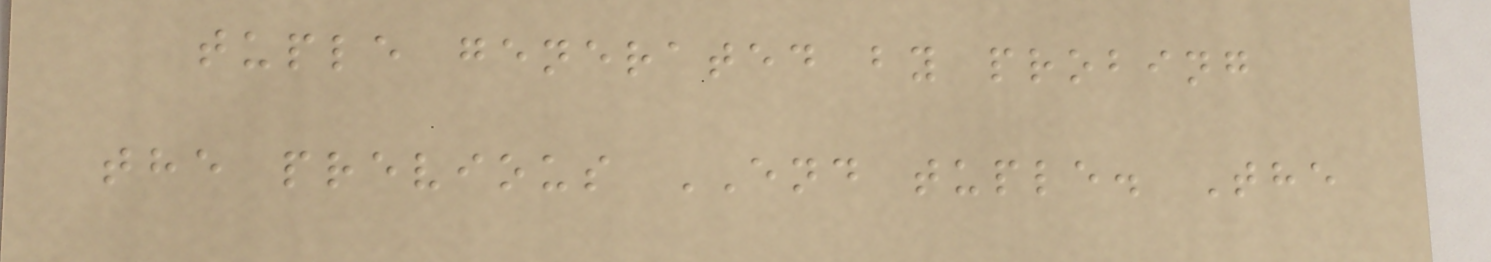tuple generated by probing
the previous END tuple. The
